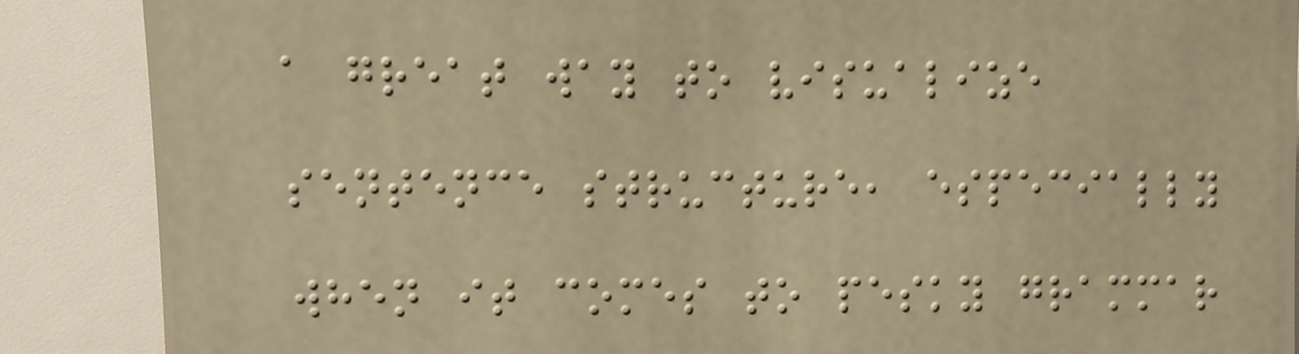a great way to visualize
sentence structure, especially
when it comes to pesky grammar
